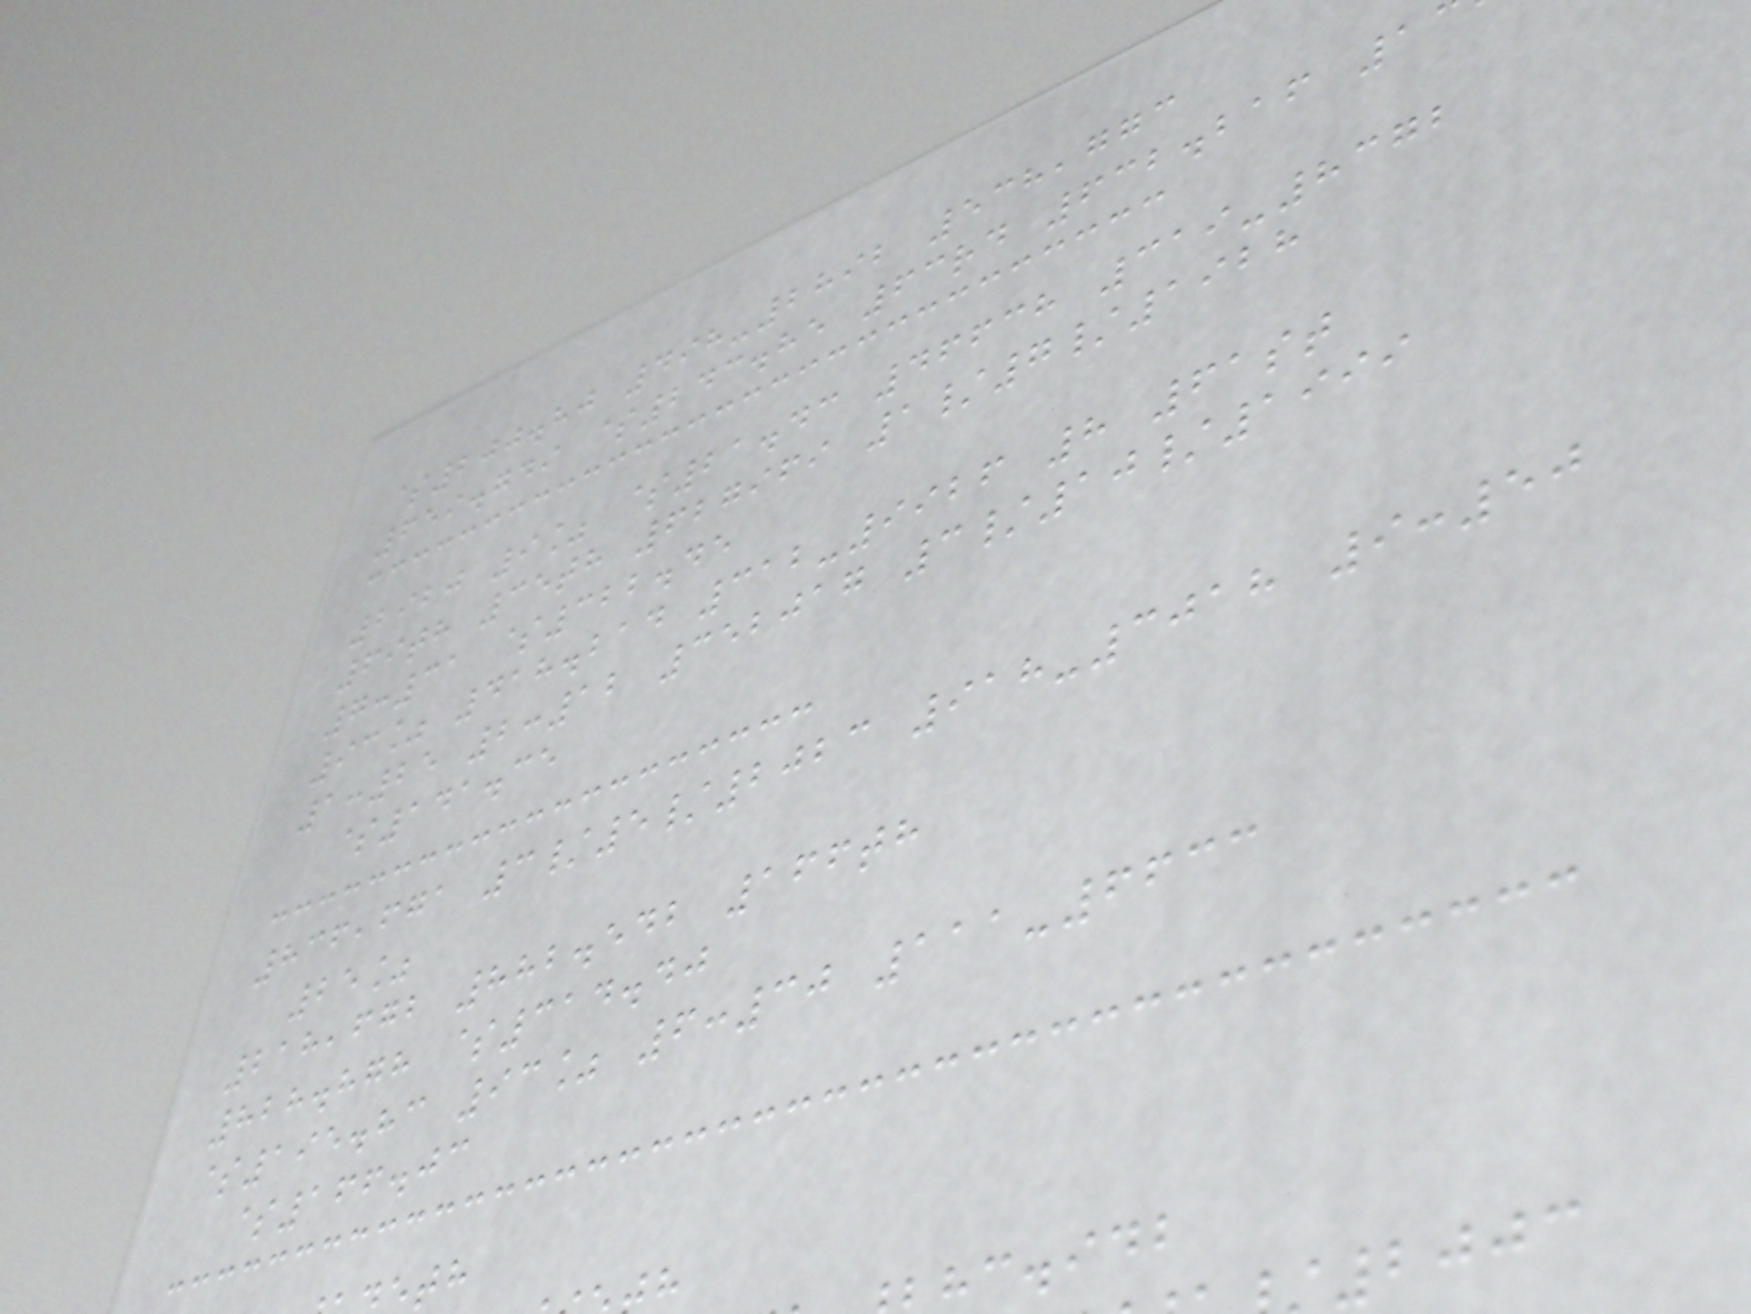$200.80 498-2892 538,773
659.749 $243.85 63rd 632.216 1
2920 9% $21.43 46638 319-8372
69th 35th 627969 1/7/1928
7:31 $322.45
93% 418.214 312-9926 8 61st
1:25 2:12 352017 3/10/1999
$141.35
836,671 3/5/2023 918-3018 9:50
25%
218,672 882.542 166th
828.878 $314.40
$195.83 93% 6:30 111-6633
$166.03
